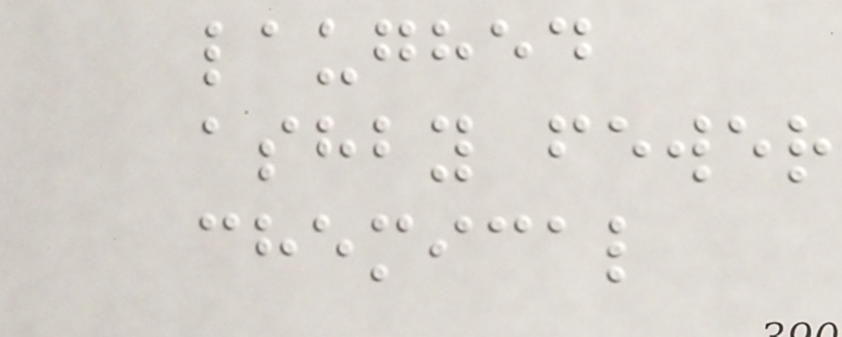laughed
ashby fewer
chemical
